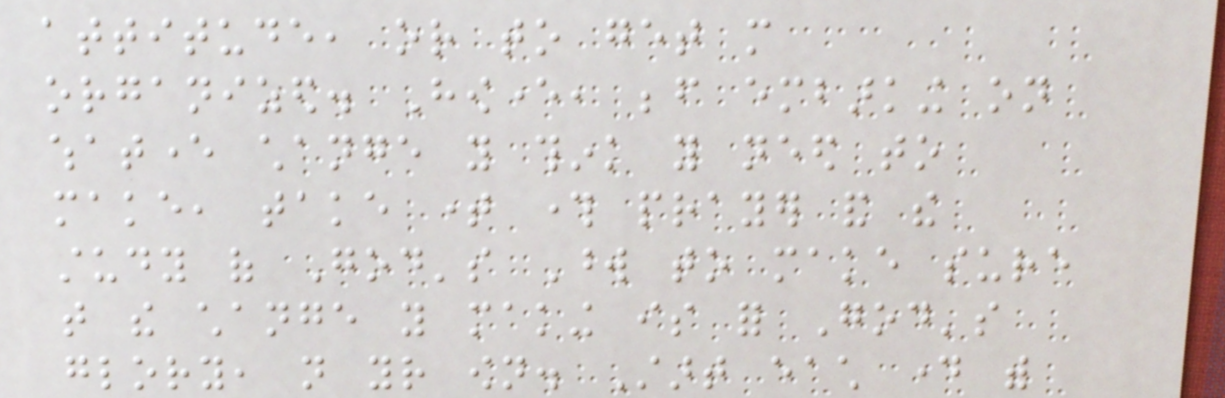attitude, or to get more
organized. However, before embarking on
whatever change you think you need to
make, take time through prayer and the
study of God's Word to make sure
that the change you making is for God's
glory, not your own. Start each day with
